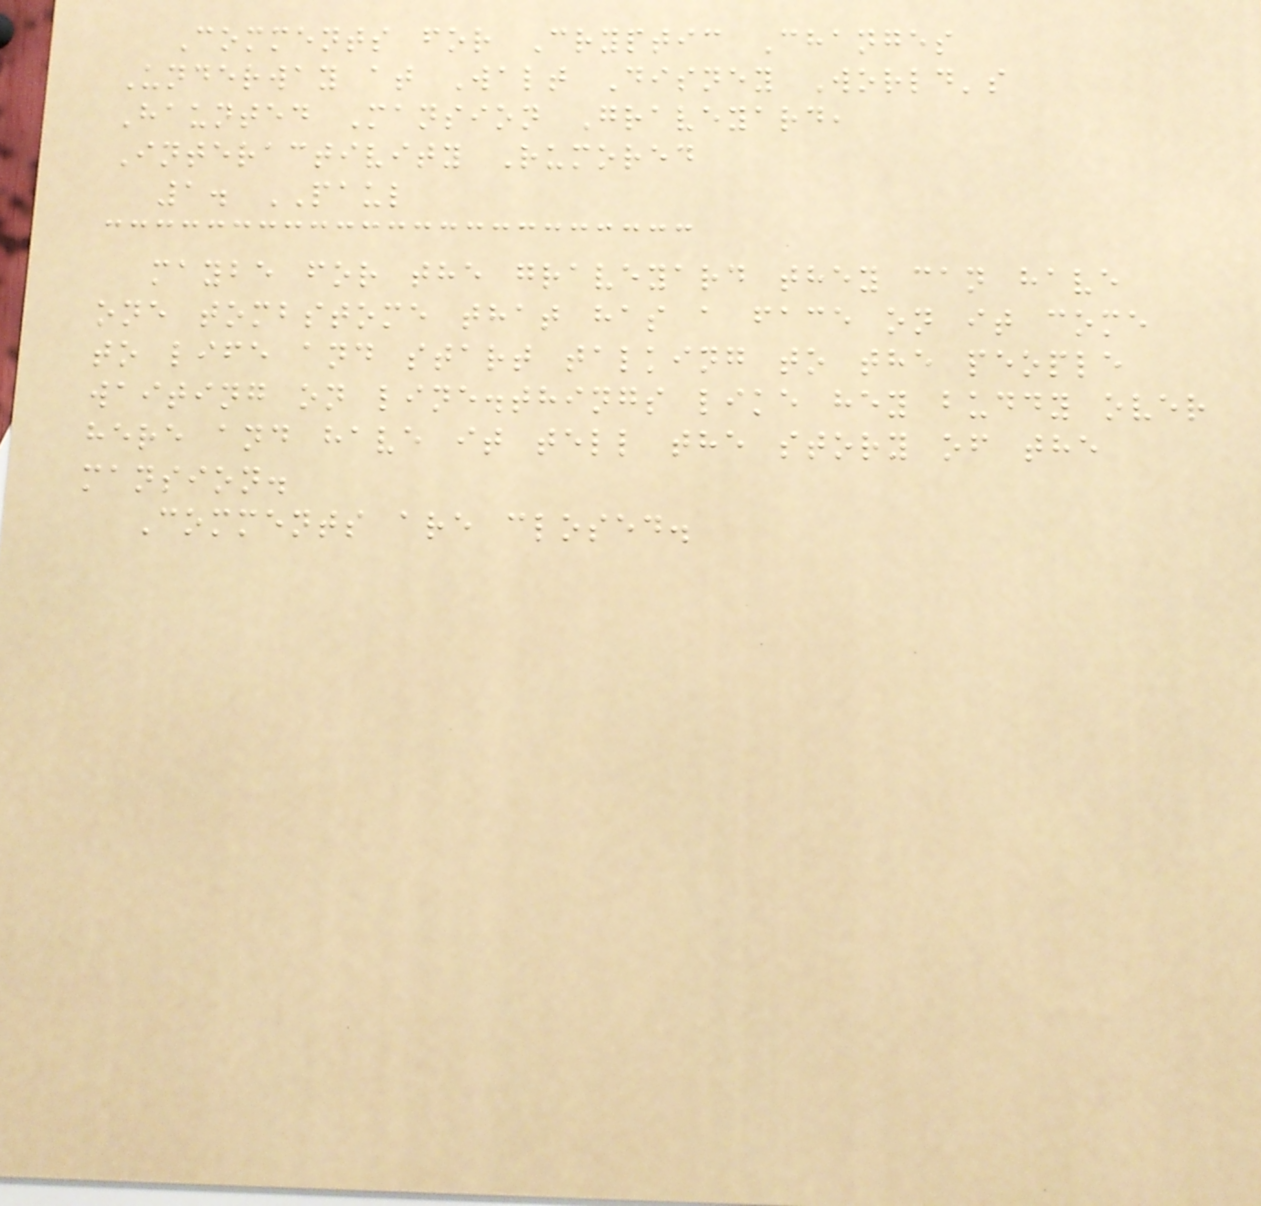Comments for Cryptic Changes
Underway at Walt Disney World's
Haunted Mansion Graveyard,
Interactivity Rumored
1. PAUL
maybe for the graveyard they can have
one tombstome that has a face on it come
to life and start talking to the people
waiting on line.things like hey buddy over
here and have it tell the story of the
mansion.
Comments are closed.
